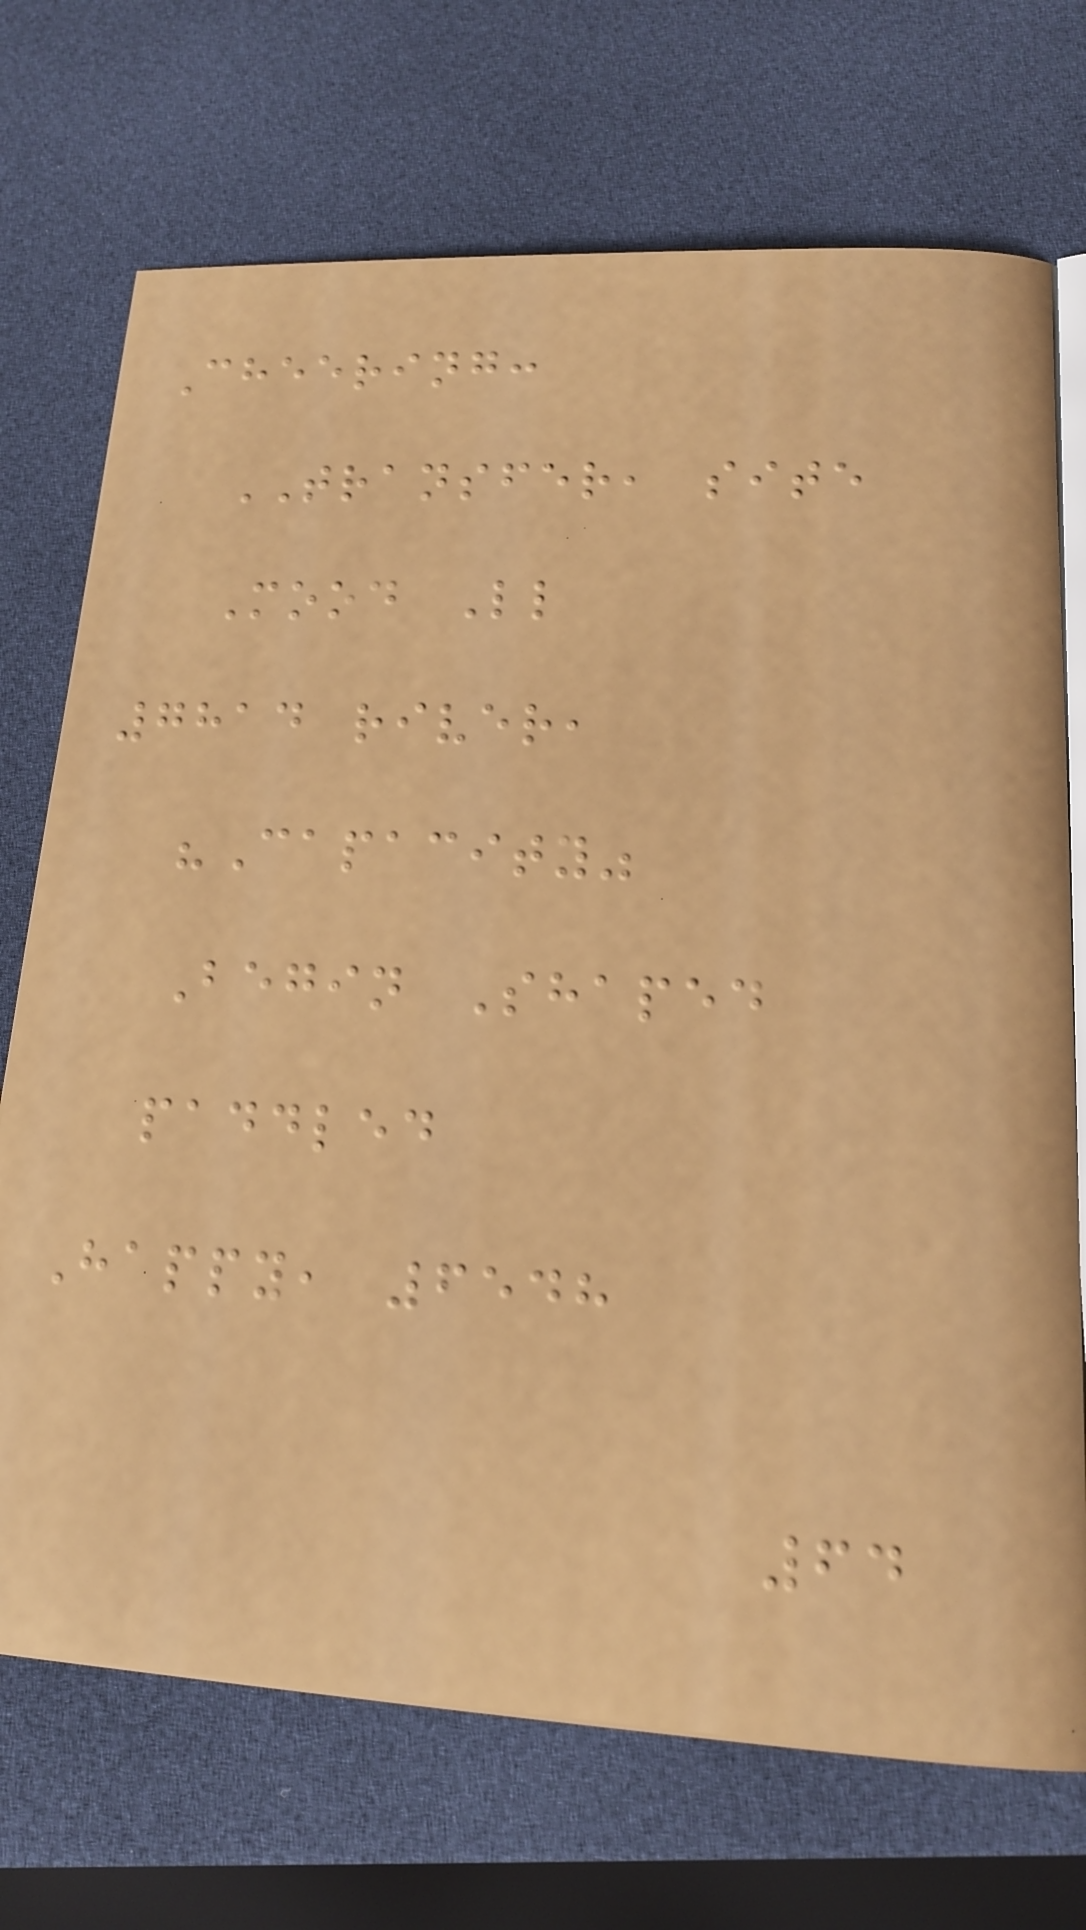Cheering:
TRANSFER, site
Mood Ll
7814 river,
"Capacity"
Begin Shaped
paddled
Happy, 6548
64
